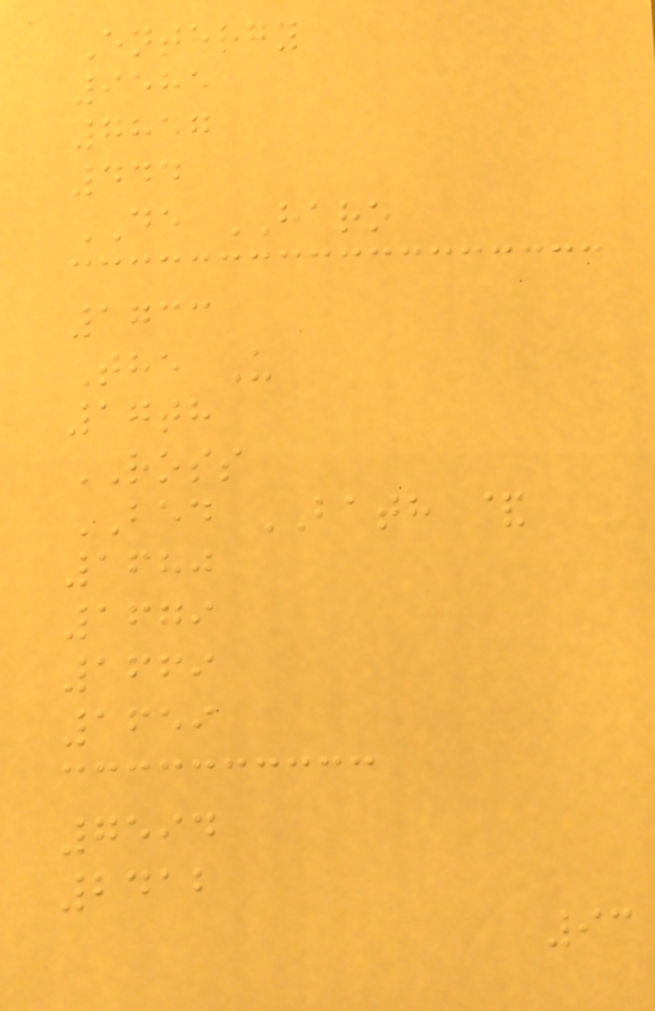Entergy
9585
7857
444
DE HARO
1733
The U
17th
ROSS
BED BATH &
1680
1679
1669
1659
7594
2412
93
